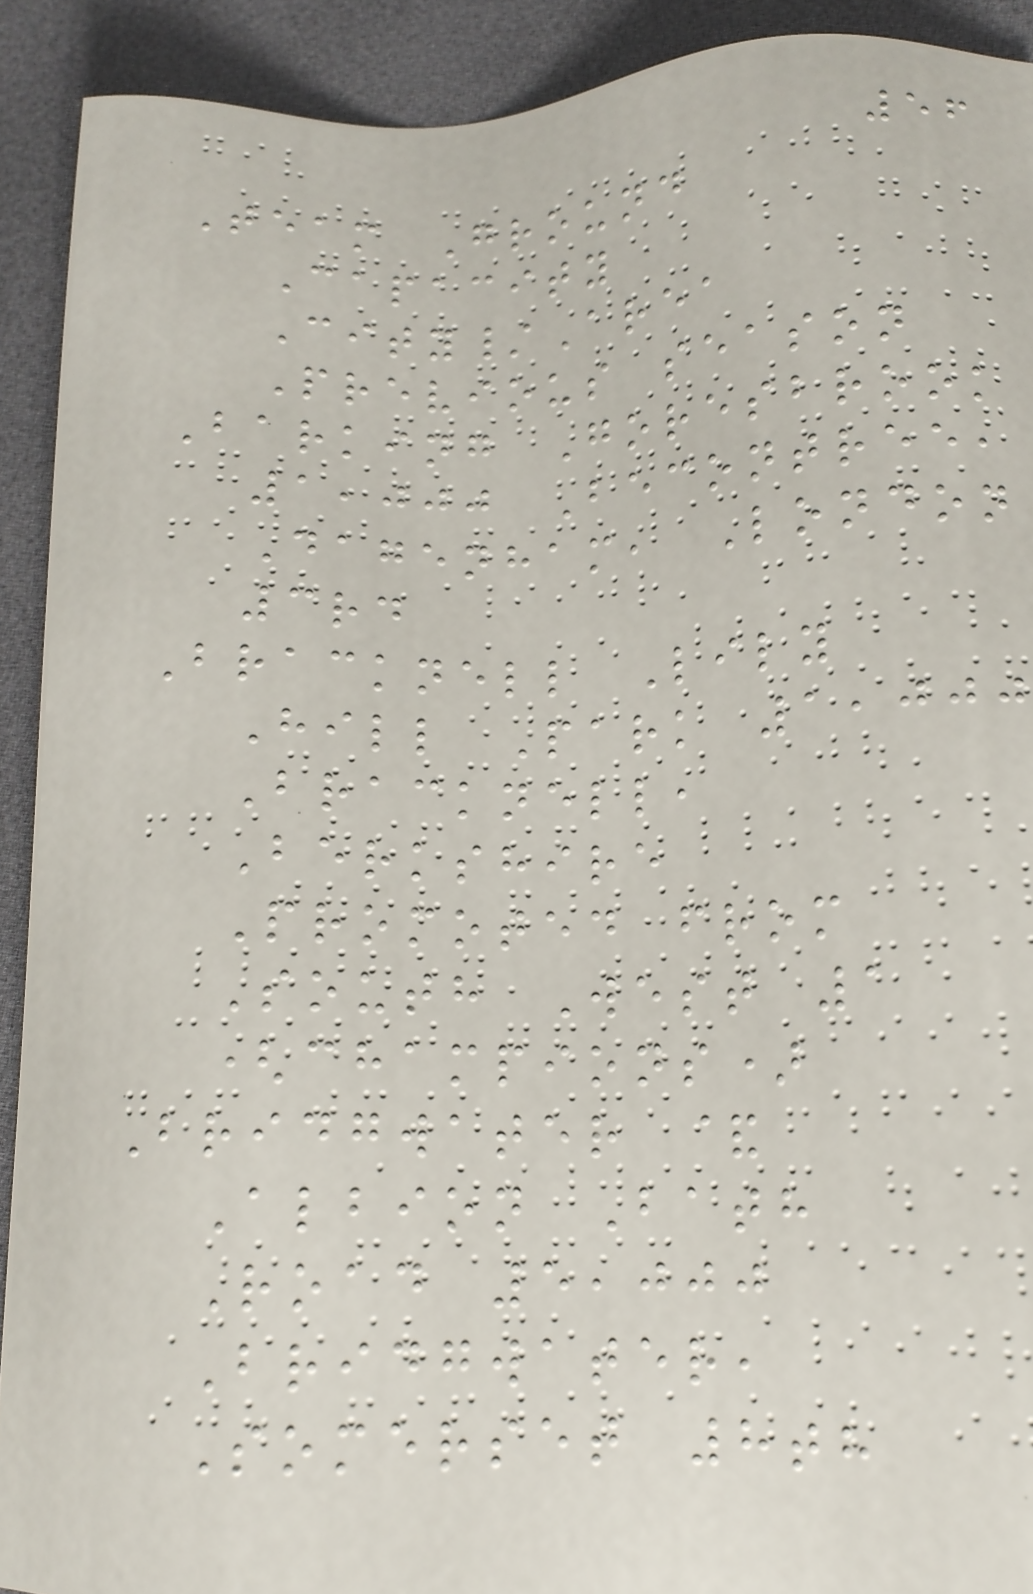56
Team Ground
Capacity
City/Area
Previous season
Barking Goresbrook
1,000 Becontree,
Dagenham, London
3rd
Bracknell Lily
Hill Park 1,000
Bracknell,
Berkshire
Promoted from
South West 1
(champions)
Bridgwater &
Albion Bath
Road 5,000
Bridgwater,
Somerset 8th
